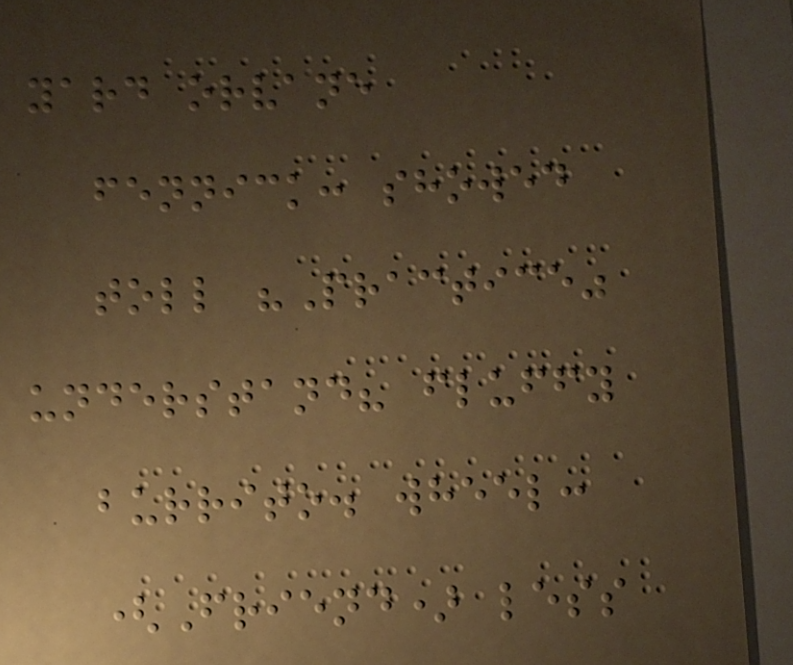yard orvane
fennick: showed
toll "Practice"
understand? fluffy
burrito. wheel:
(Friend) less
